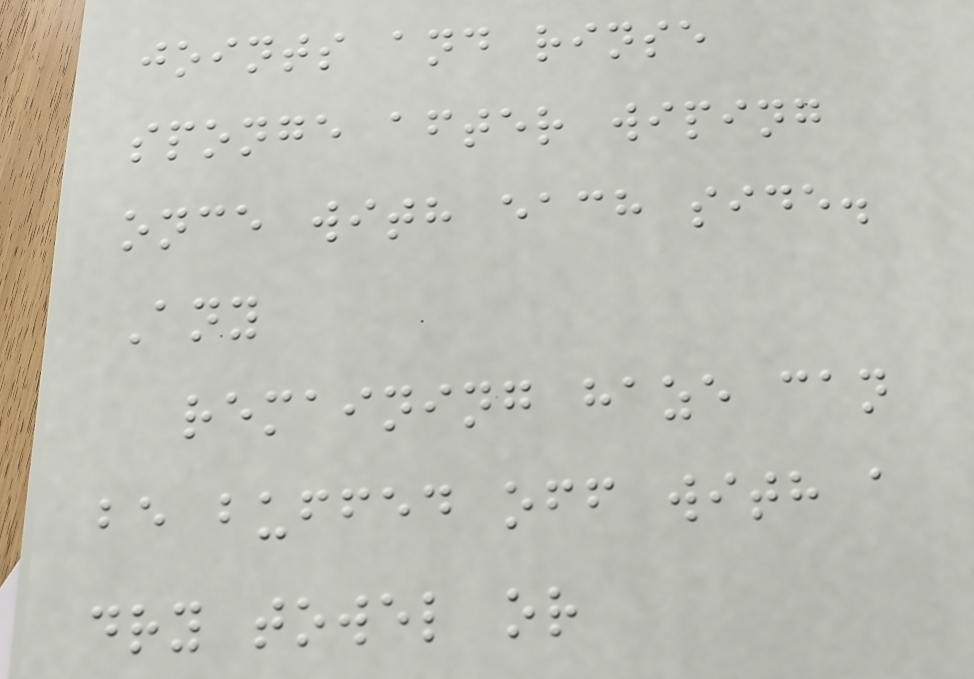joints and rinse
sponge after wiping
once with each side.
Any
remaining haze can
be buffed off with a
dry towel or
